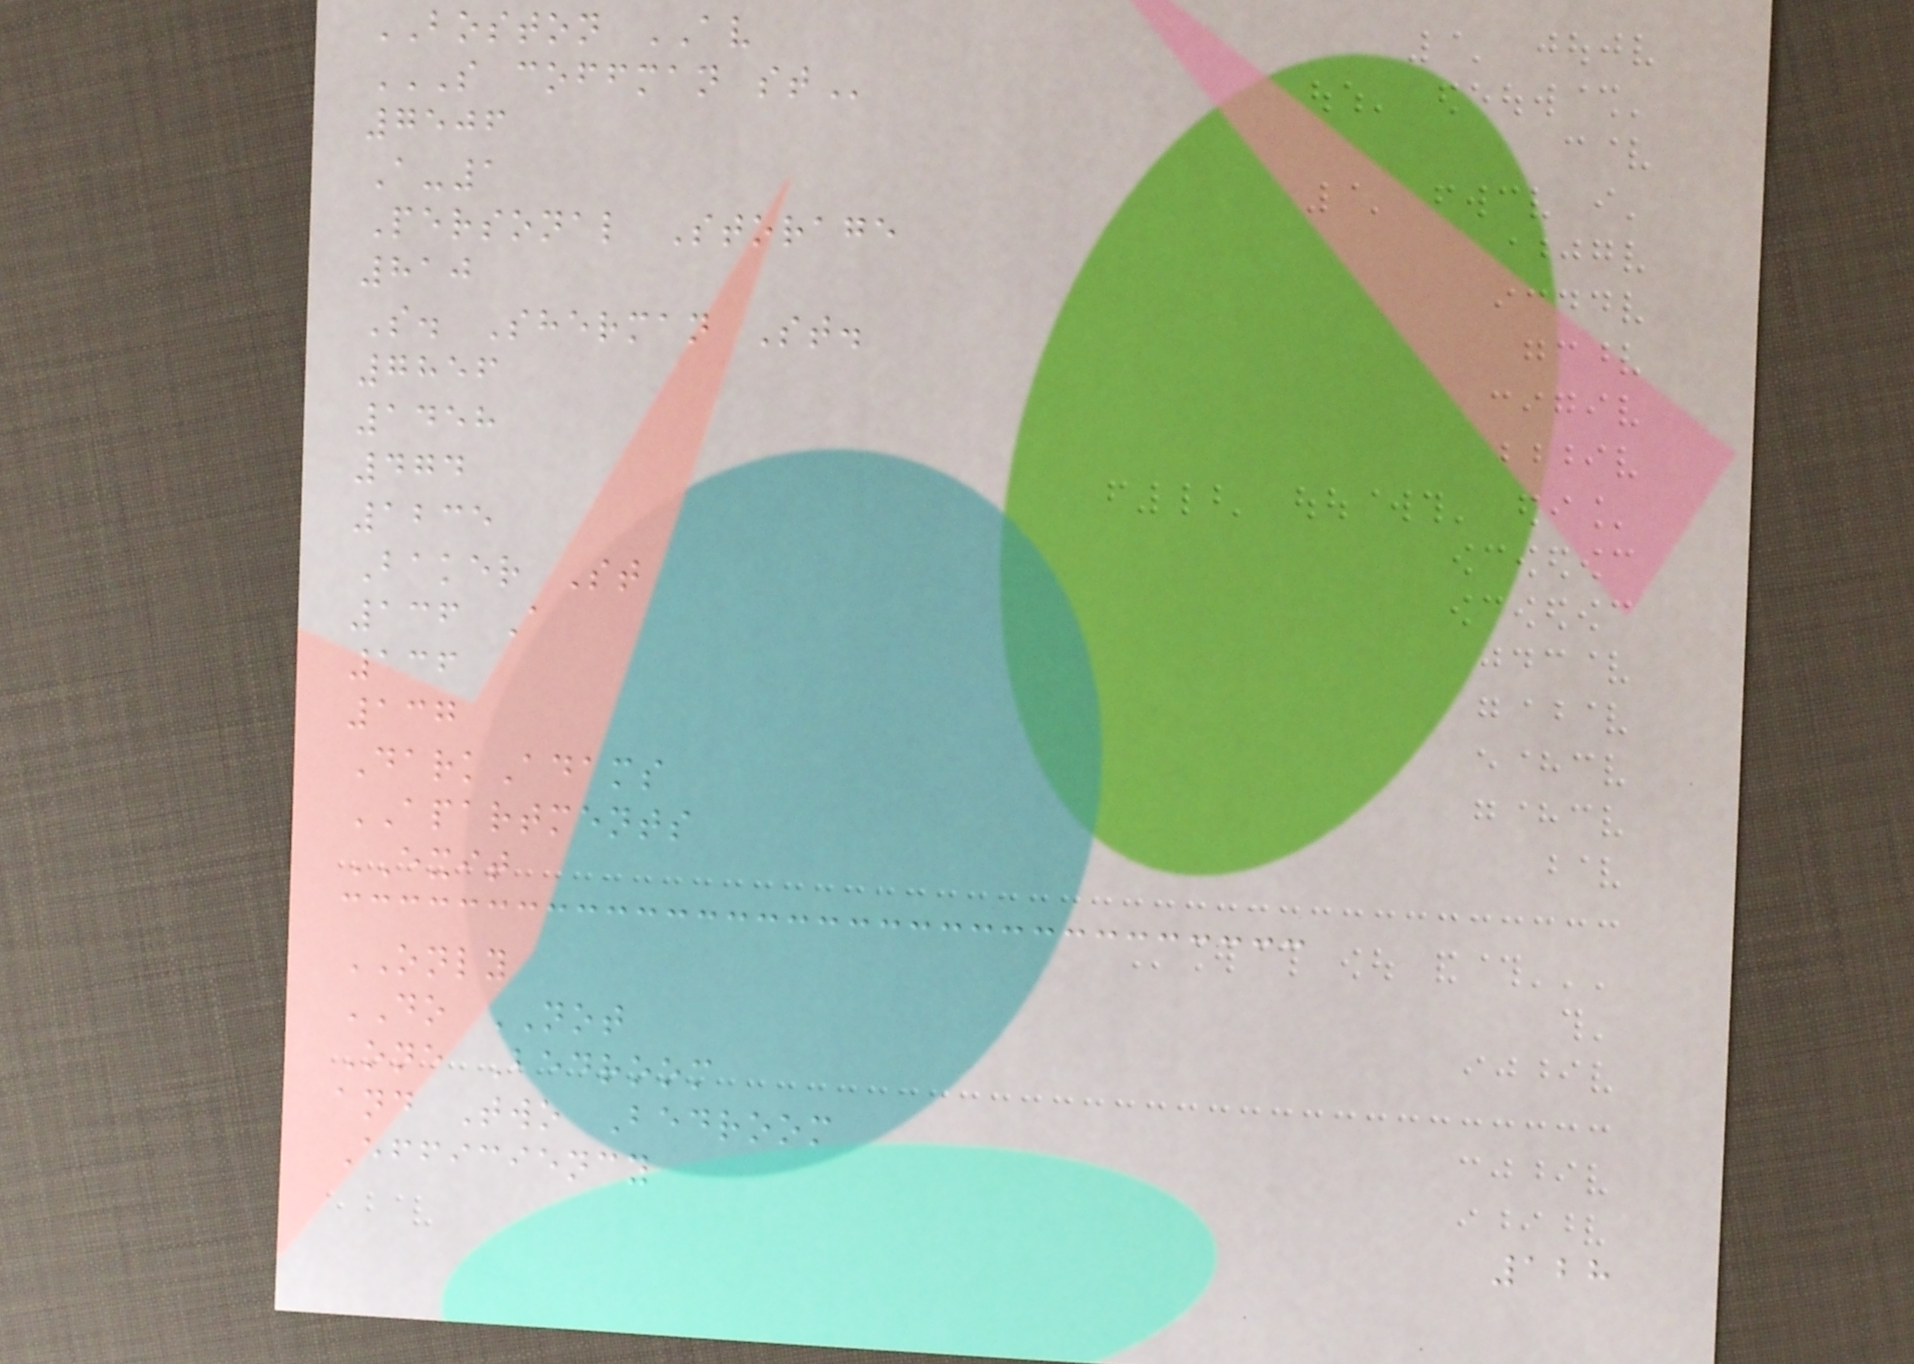BOSTON AV
S COFFMAN ST
7506
A-1
Personal Storage
810
S. Sherman St.
7856
1458
474
1235
Baker St
136 A
136
137
DarkAdams
APARTMENTS
EXIT
ONLY
DO NOT
One Bedroom
and Two Bedroom
Efficiency
128
